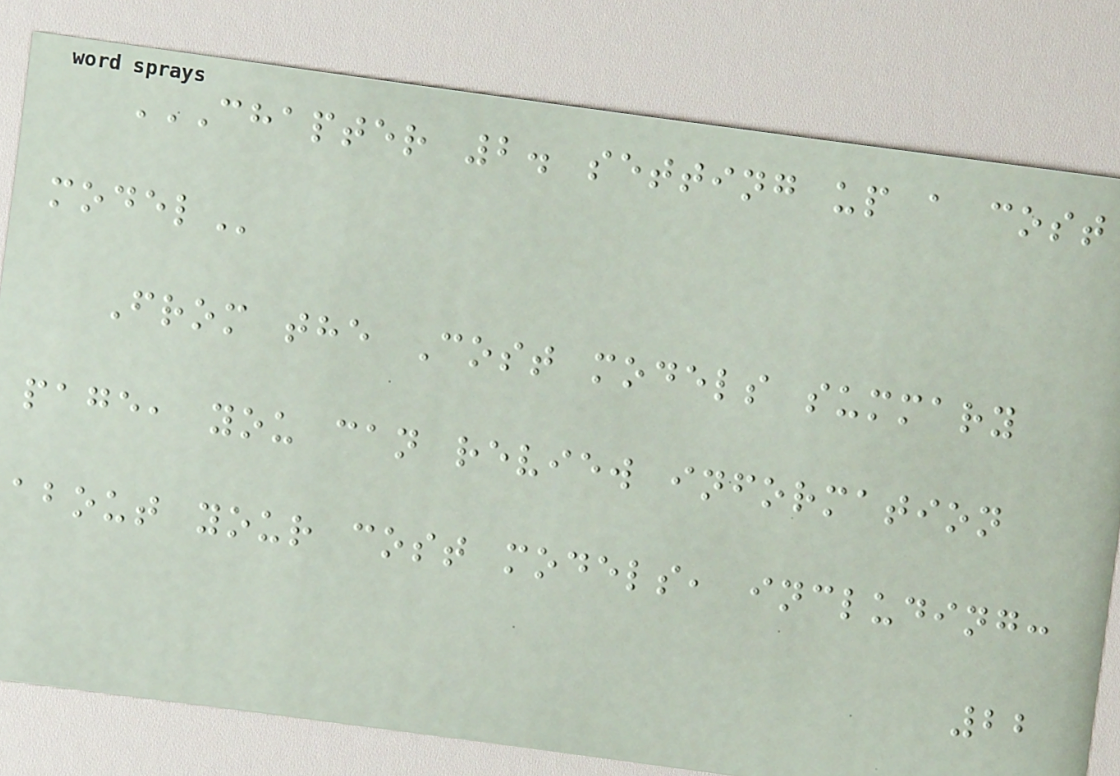CHAPTER 2. SETTING UP A COST
MODEL
From the Cost models summary
page, you can review information
about your cost models, including:
22
